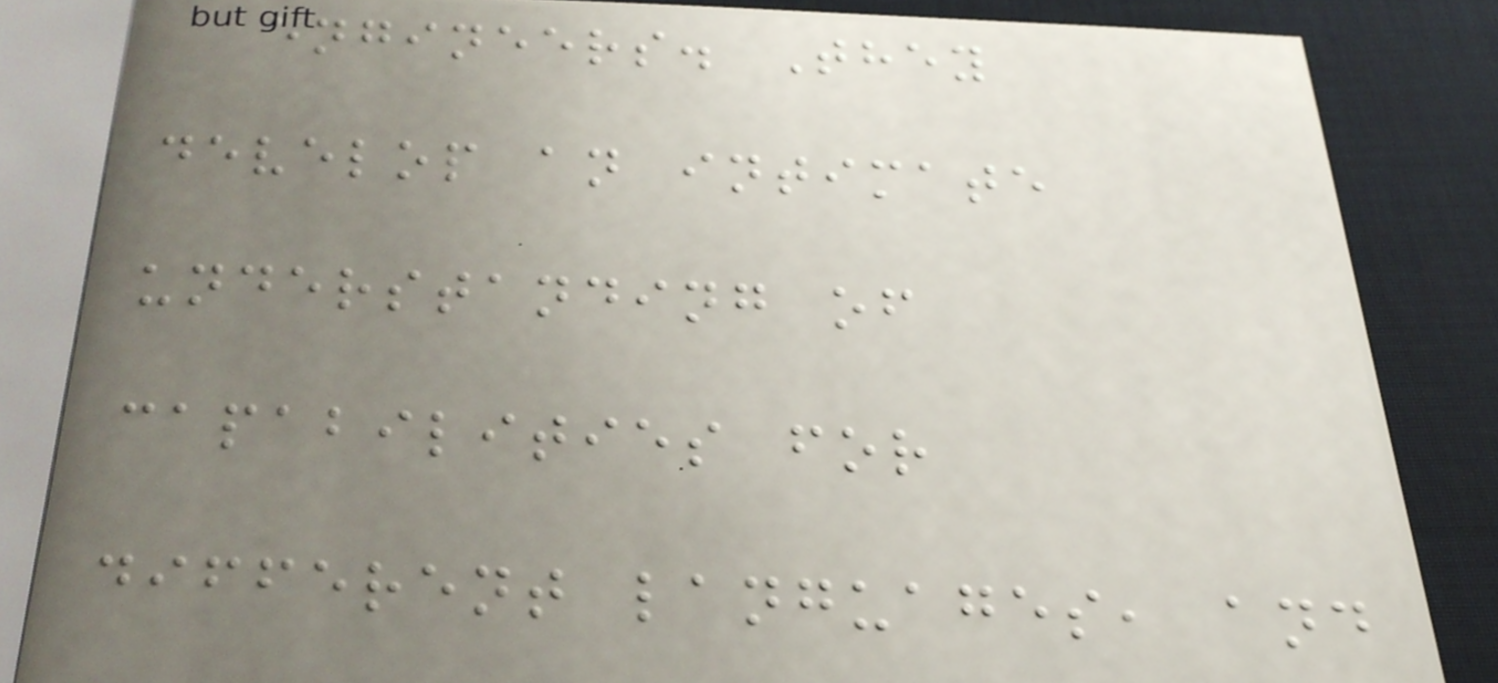engineers. They
develop an intimate
understanding of
capabilities for
different languages, and
